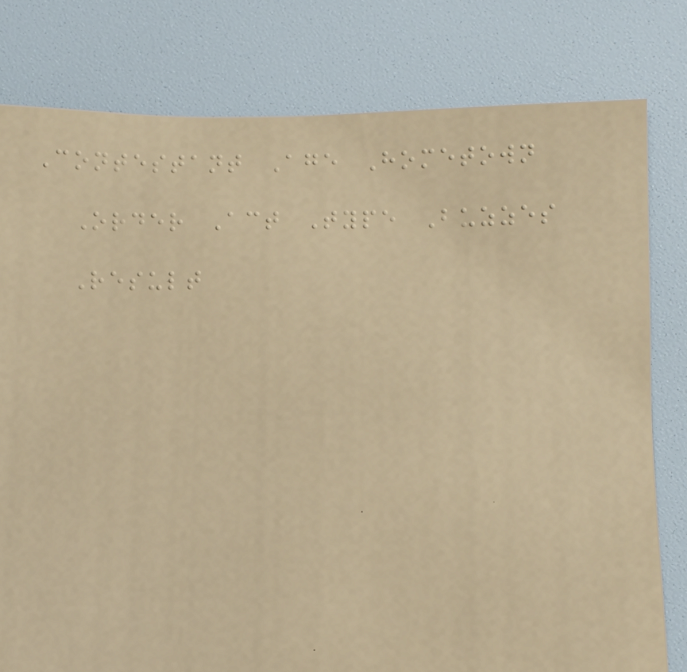Contestant Age Hometown
Order Act Type Buzzes
Result
